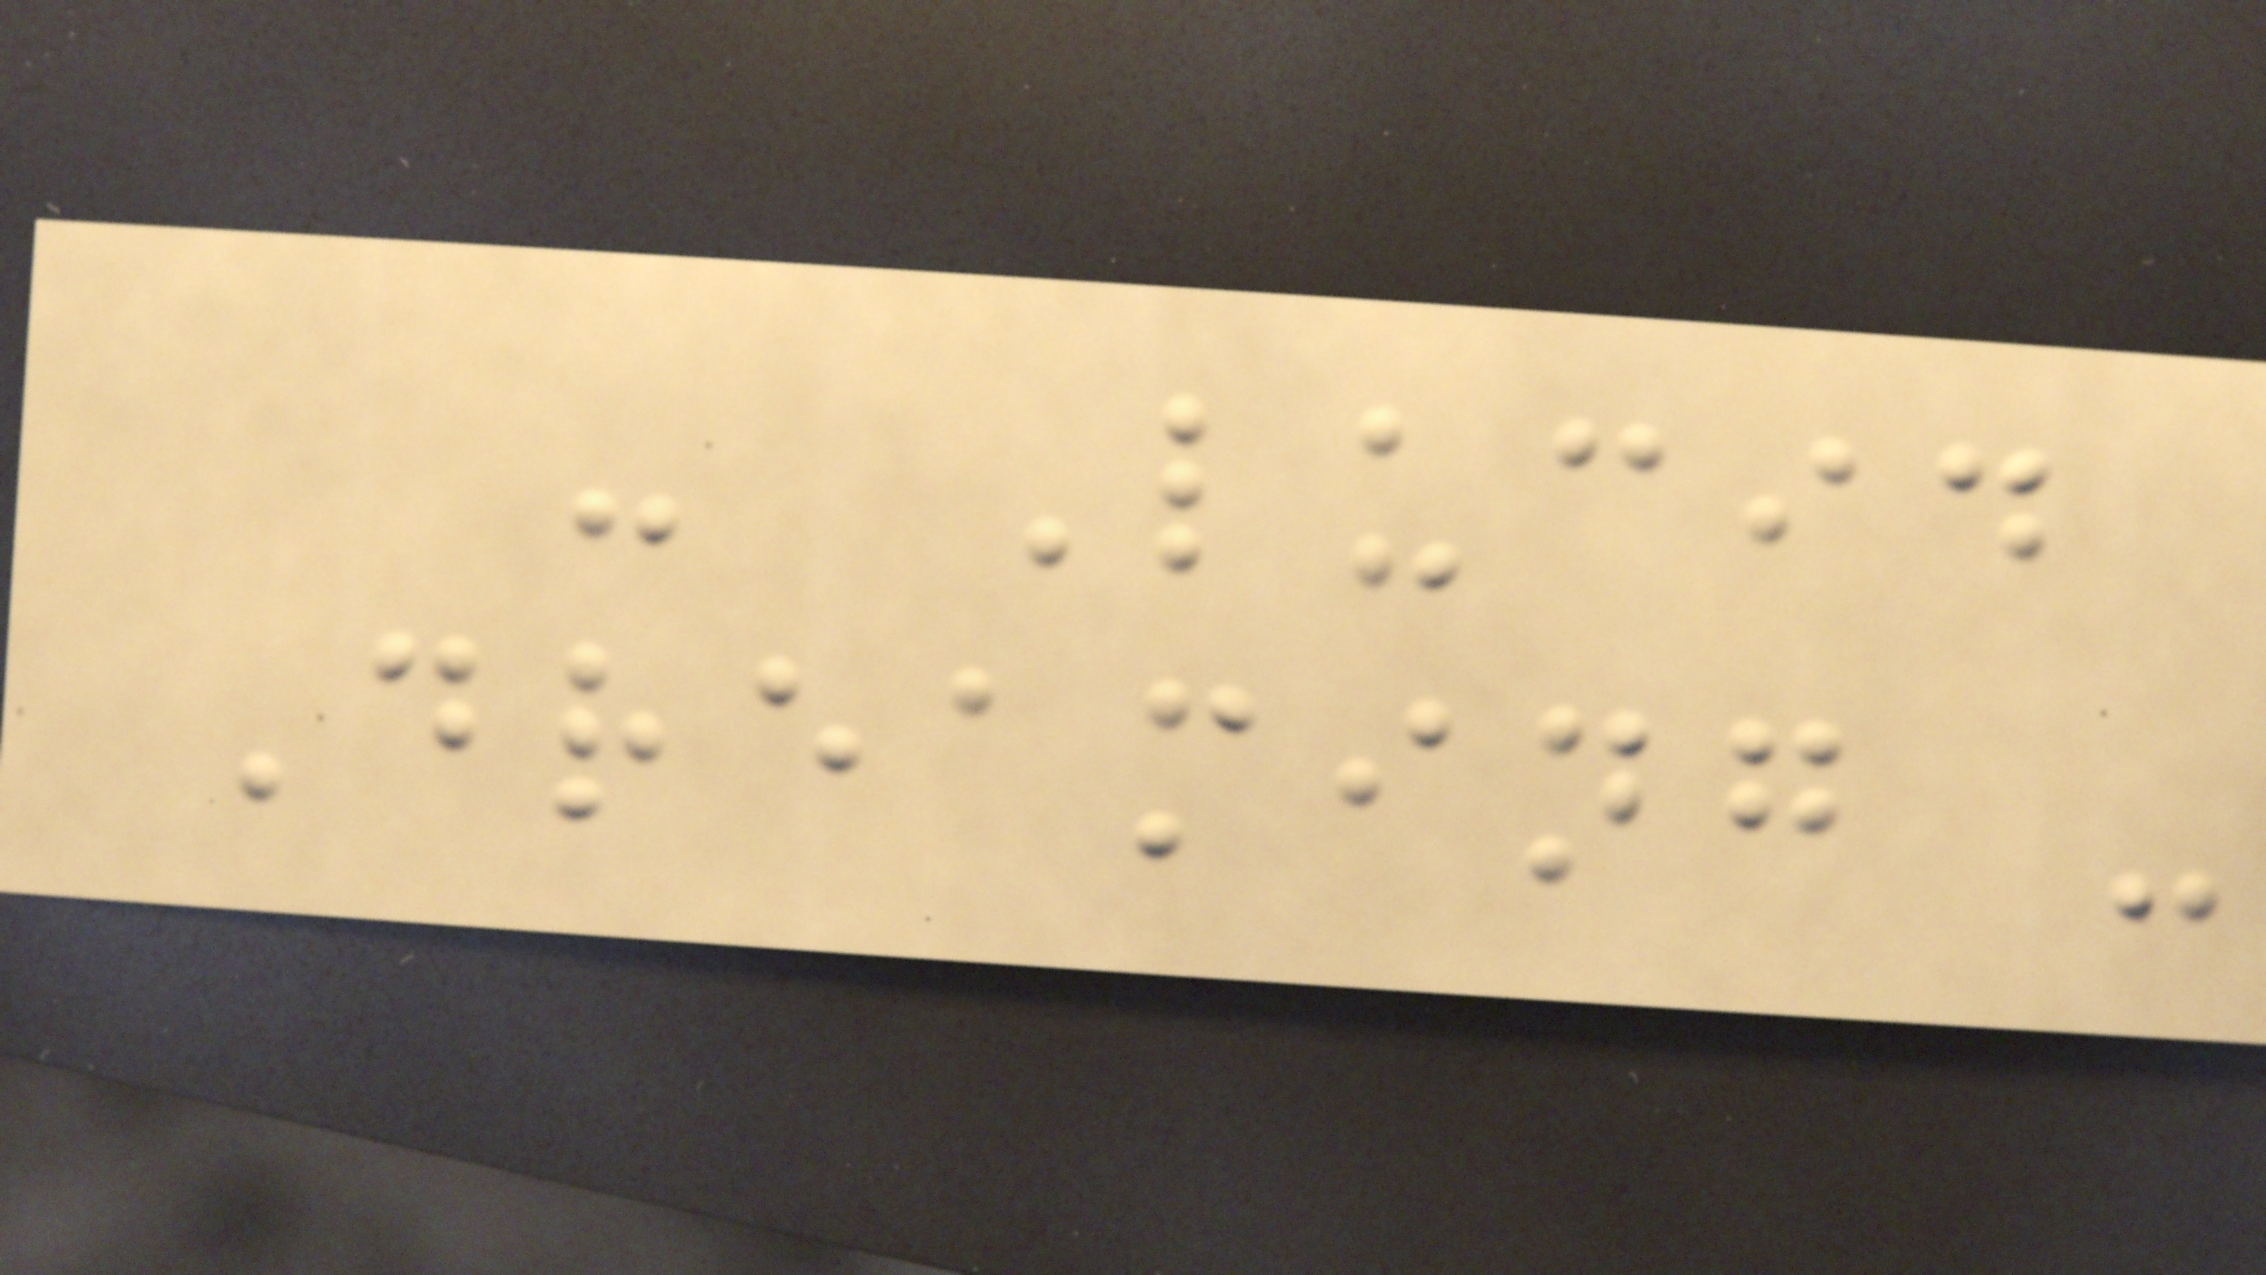- Lucid
Dreaming -
